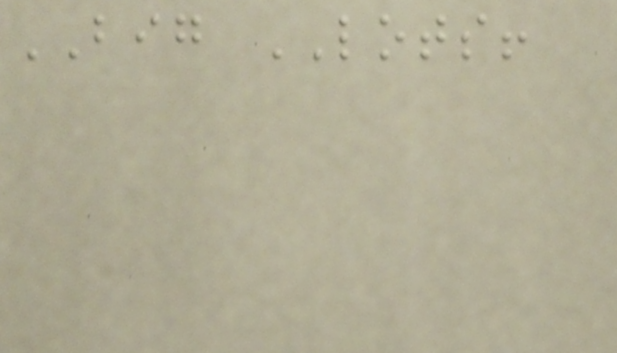BIG LOTS!
